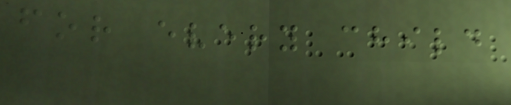for every child
